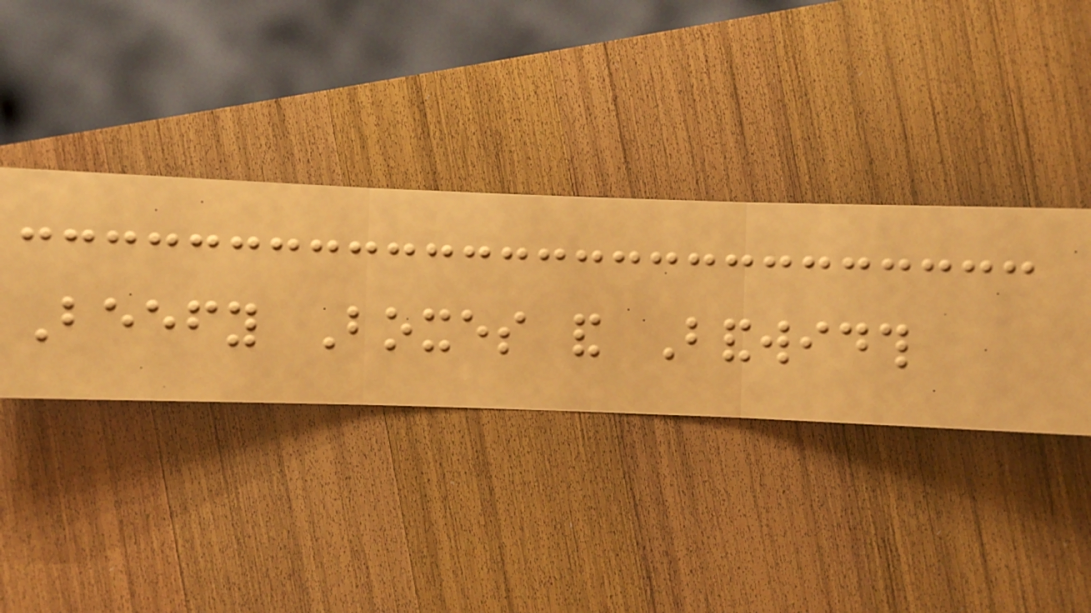Beefy Boxes and Bandwidth
